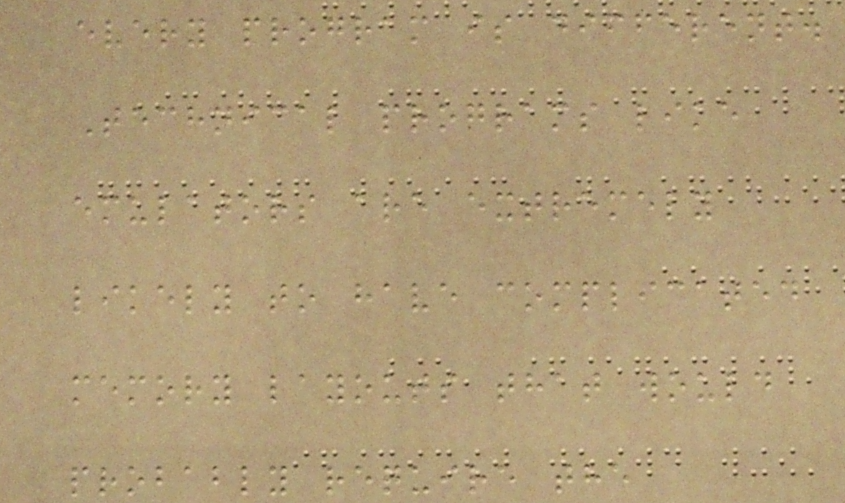every program is different.
Technical programs like
emulators are extremely
likely to have complicated
memory layouts that would
probably require the
